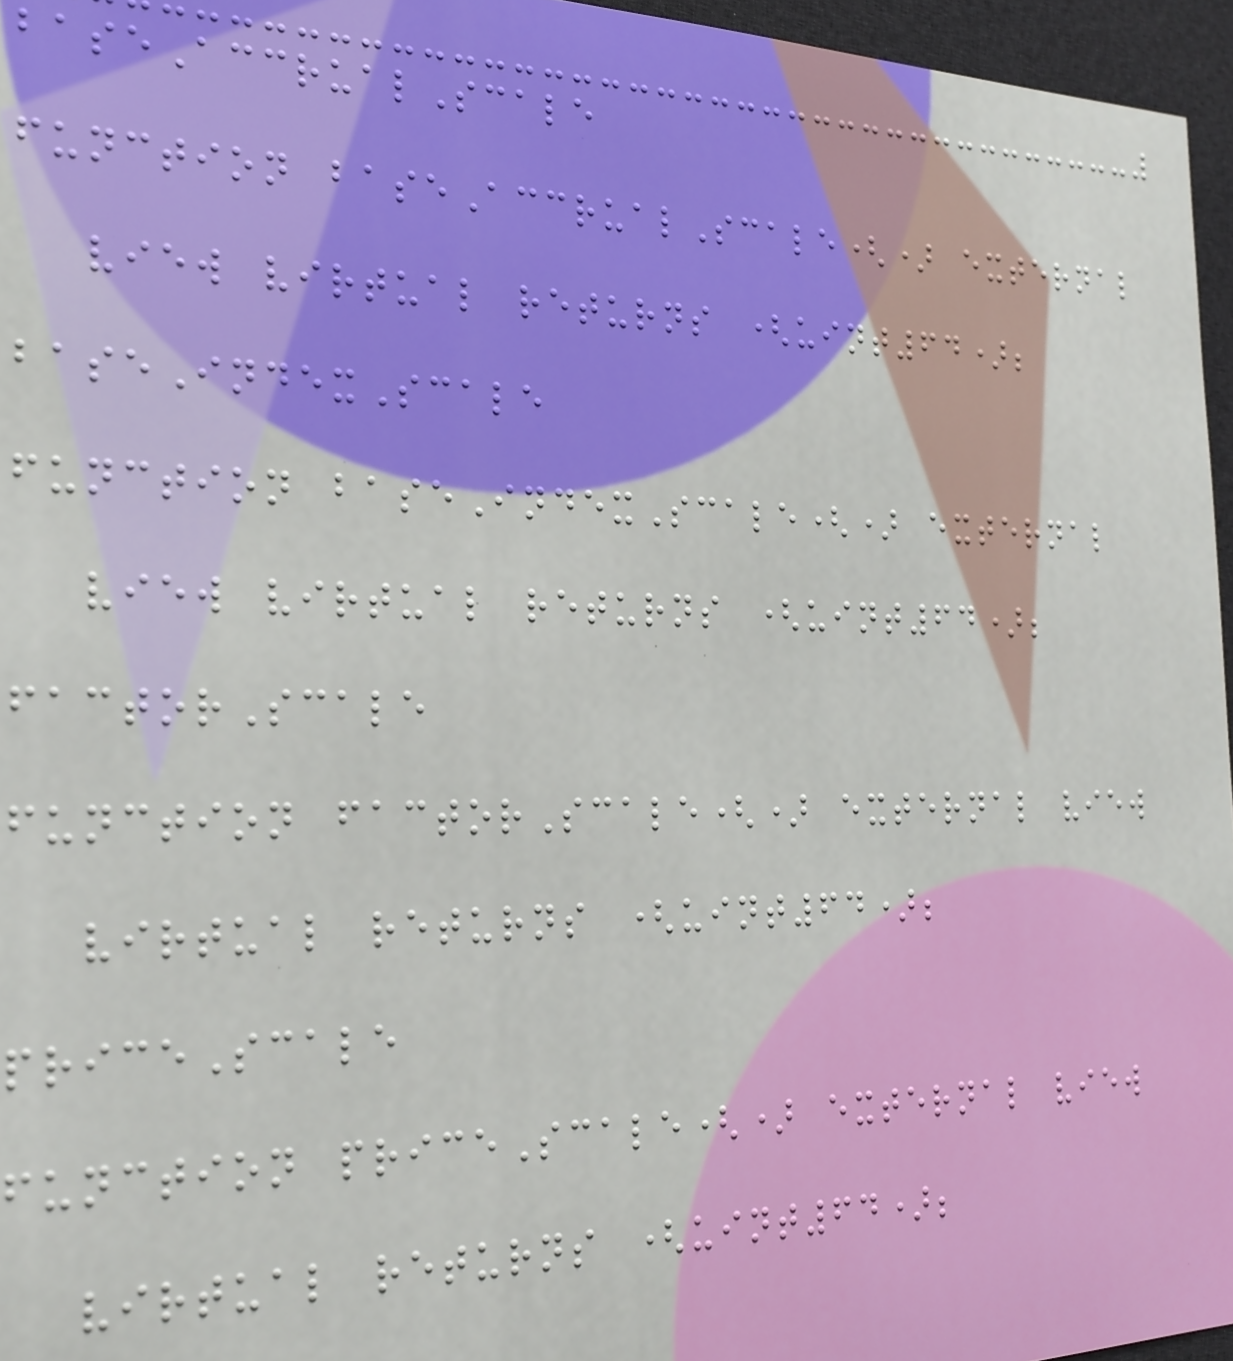baseAccrualScale
function baseAccrualScale() external
view virtual returns (uint64);
baseIndexScale
function baseIndexScale() external
view virtual returns (uint64);
factorScale
function factorScale() external view
virtual returns (uint64);
priceScale
function priceScale() external view
virtual returns (uint64);
